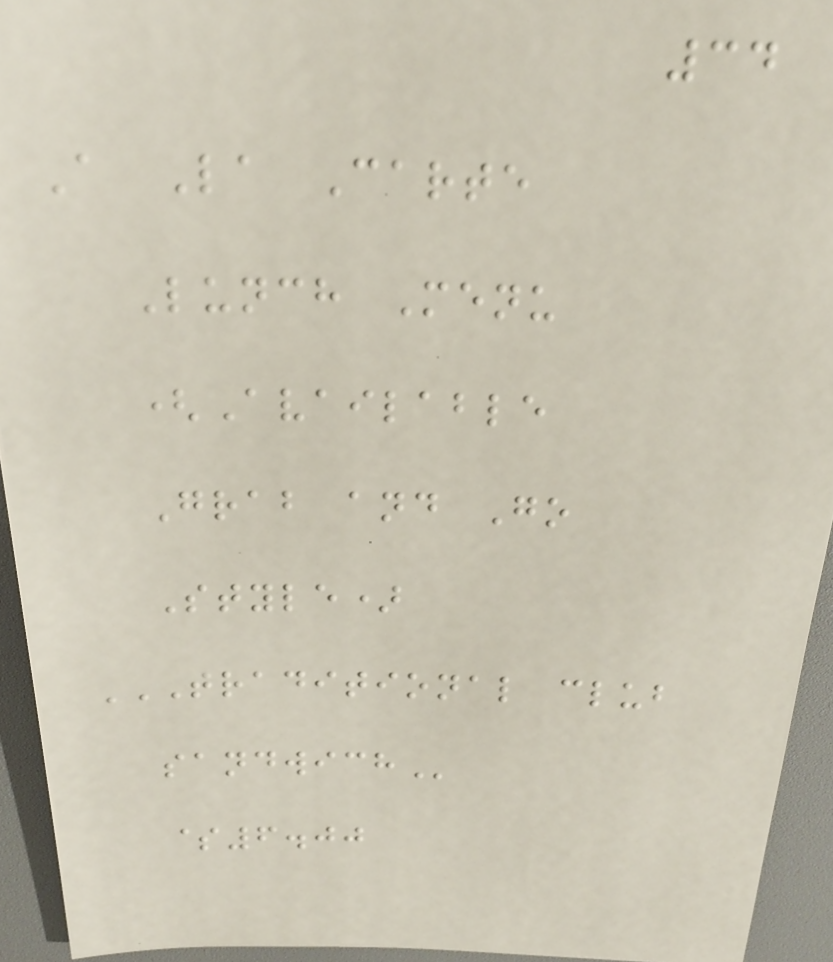34
A La Carte
Lunch Menu
(Available
Grab and Go
Style)
TRADITIONAL CLUB
SANDWICH
$6.00
